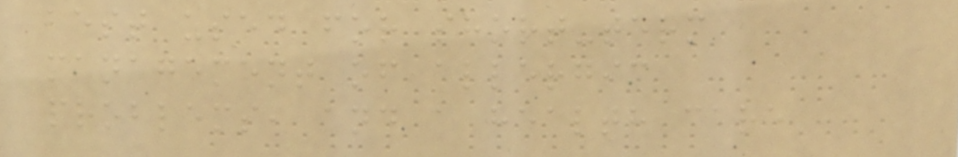best used for short-term
management of allergic
problems, and a health care
